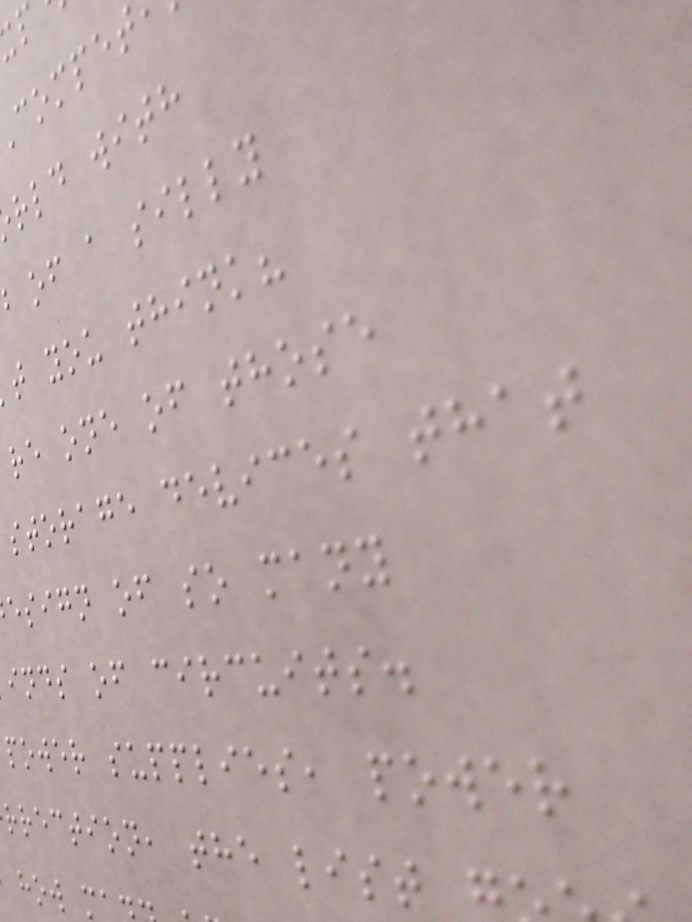rld with
of a silly
t you think?
re one of those
storage devices that
esign of so many
inds of circuits.
power supplies, power
rrection, the list
